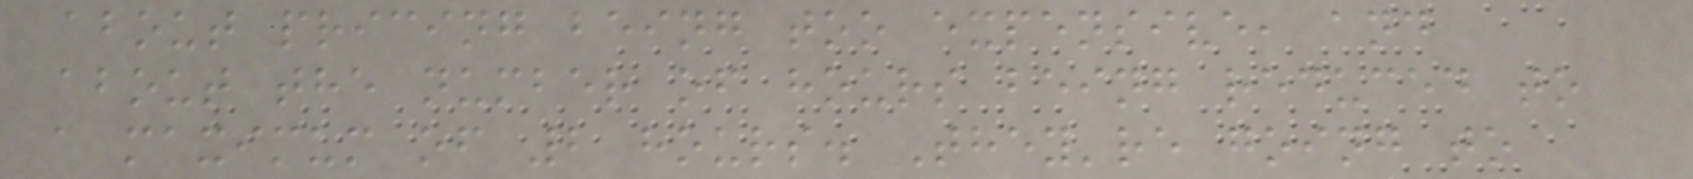about pricing being too expensive, and
about the number of hours being reduced to
a maximum of 2 hours. They're going to
